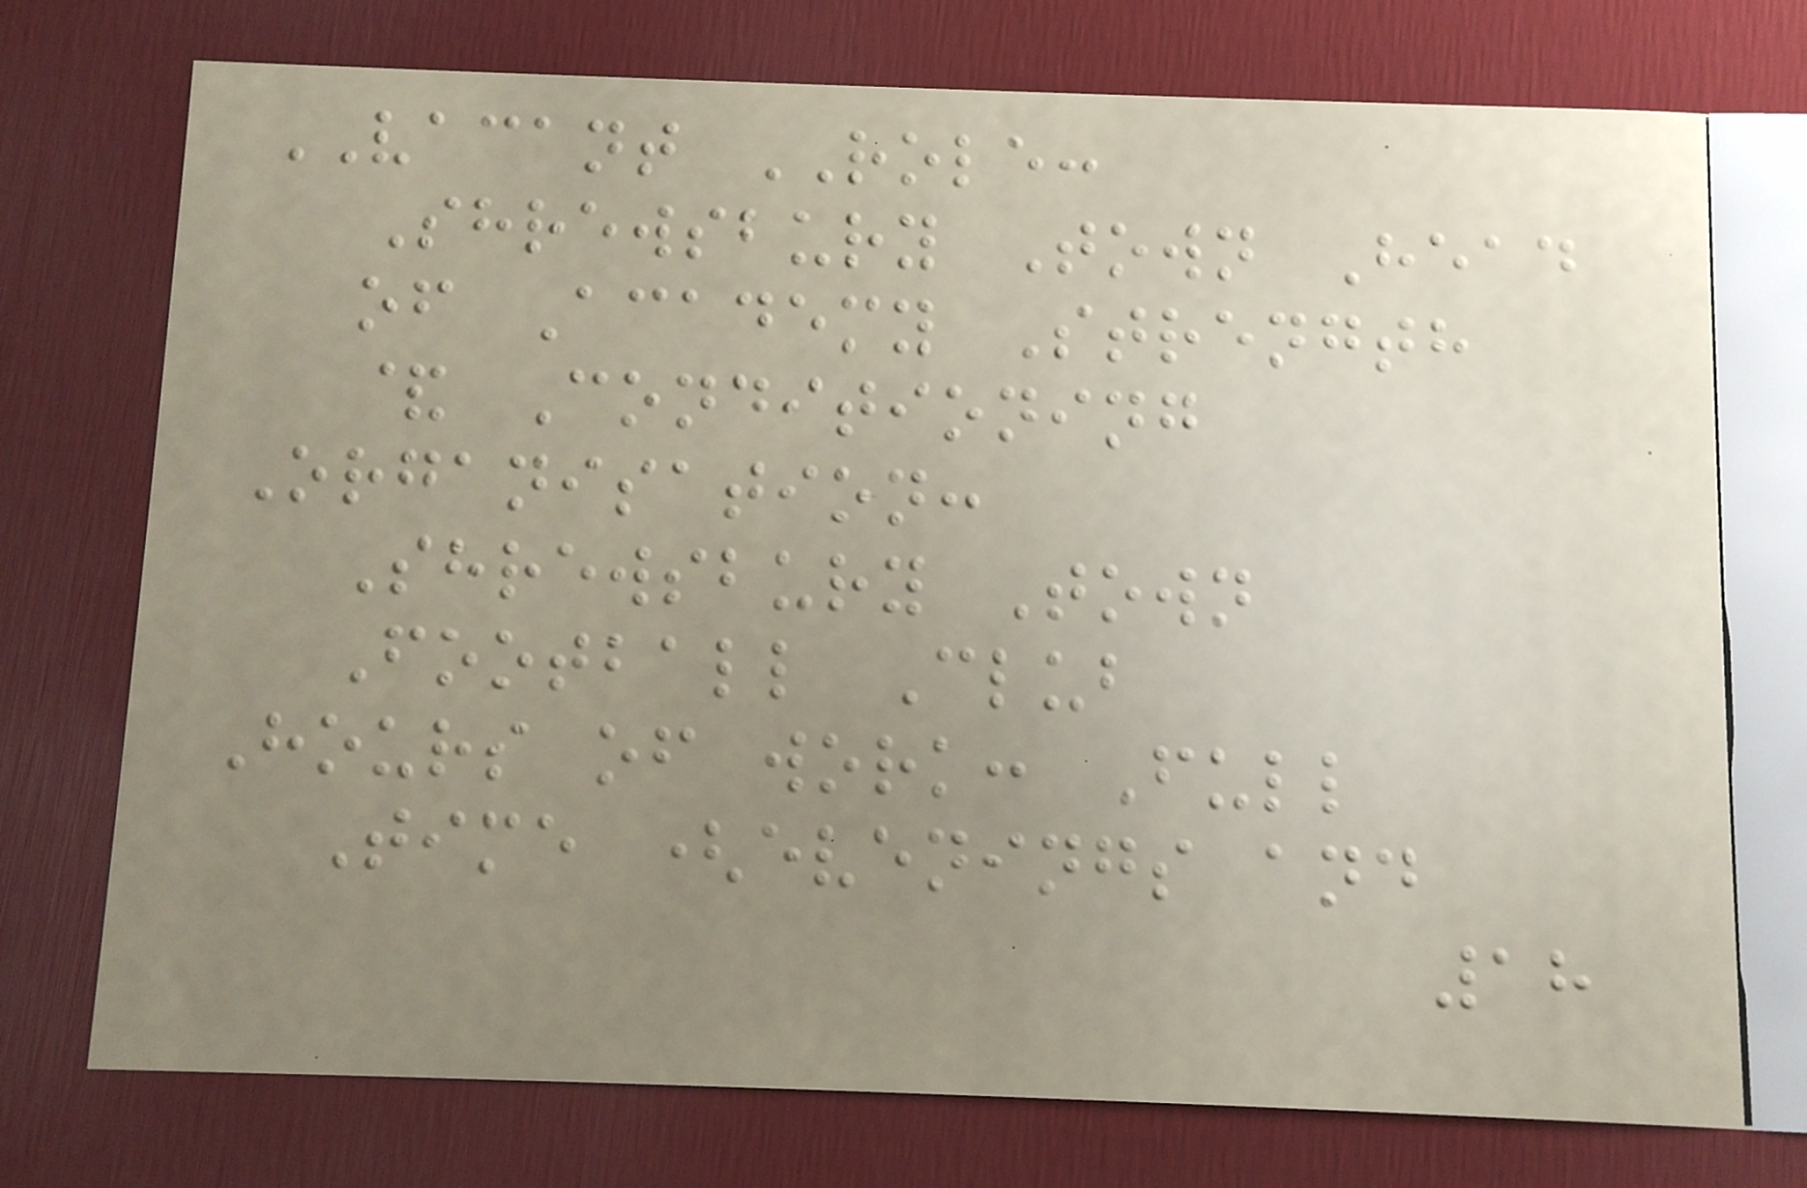VACANT ROLE:
Shrewsbury Town Head
of Academy Strength
& Conditioning
Organisation:
Shrewsbury Town
Football Club
Hours of work: Full
Time (evenings and
18
